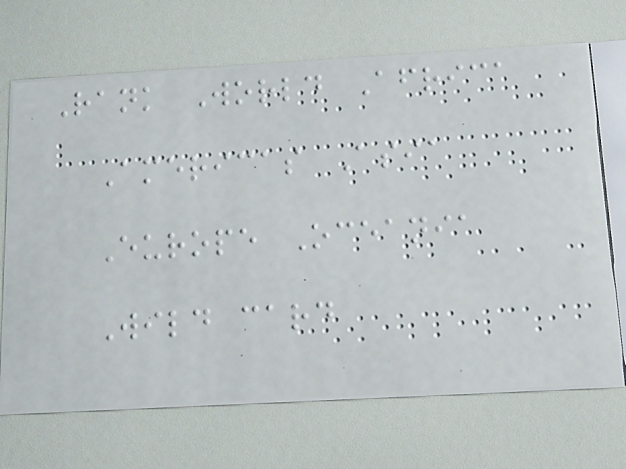Rank World Africa
Americas Asia
Europe Oceania
Wild card
